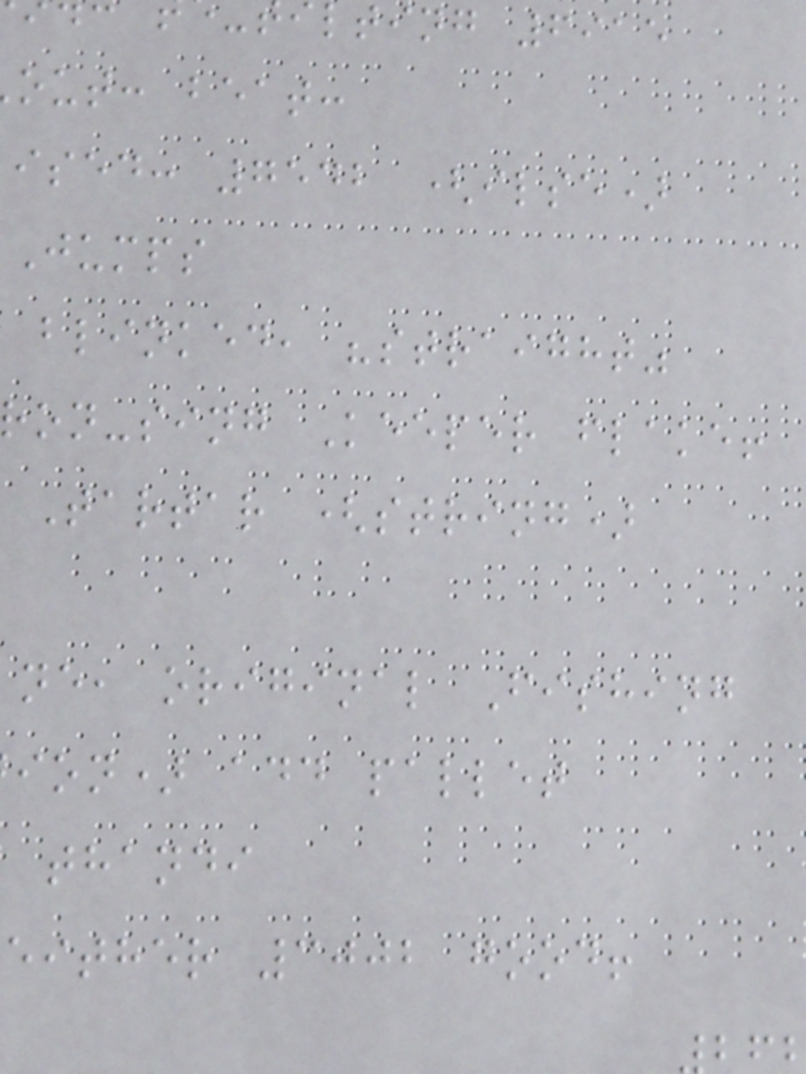lting 6915
out: beat:
ised: 7542 (ilse)
Jumps
blinked, "straight"
on-sing Keeper flake!
Tartar (string)
ne, original Fishing
ion) add pallet
thandi
either 3002 good!
